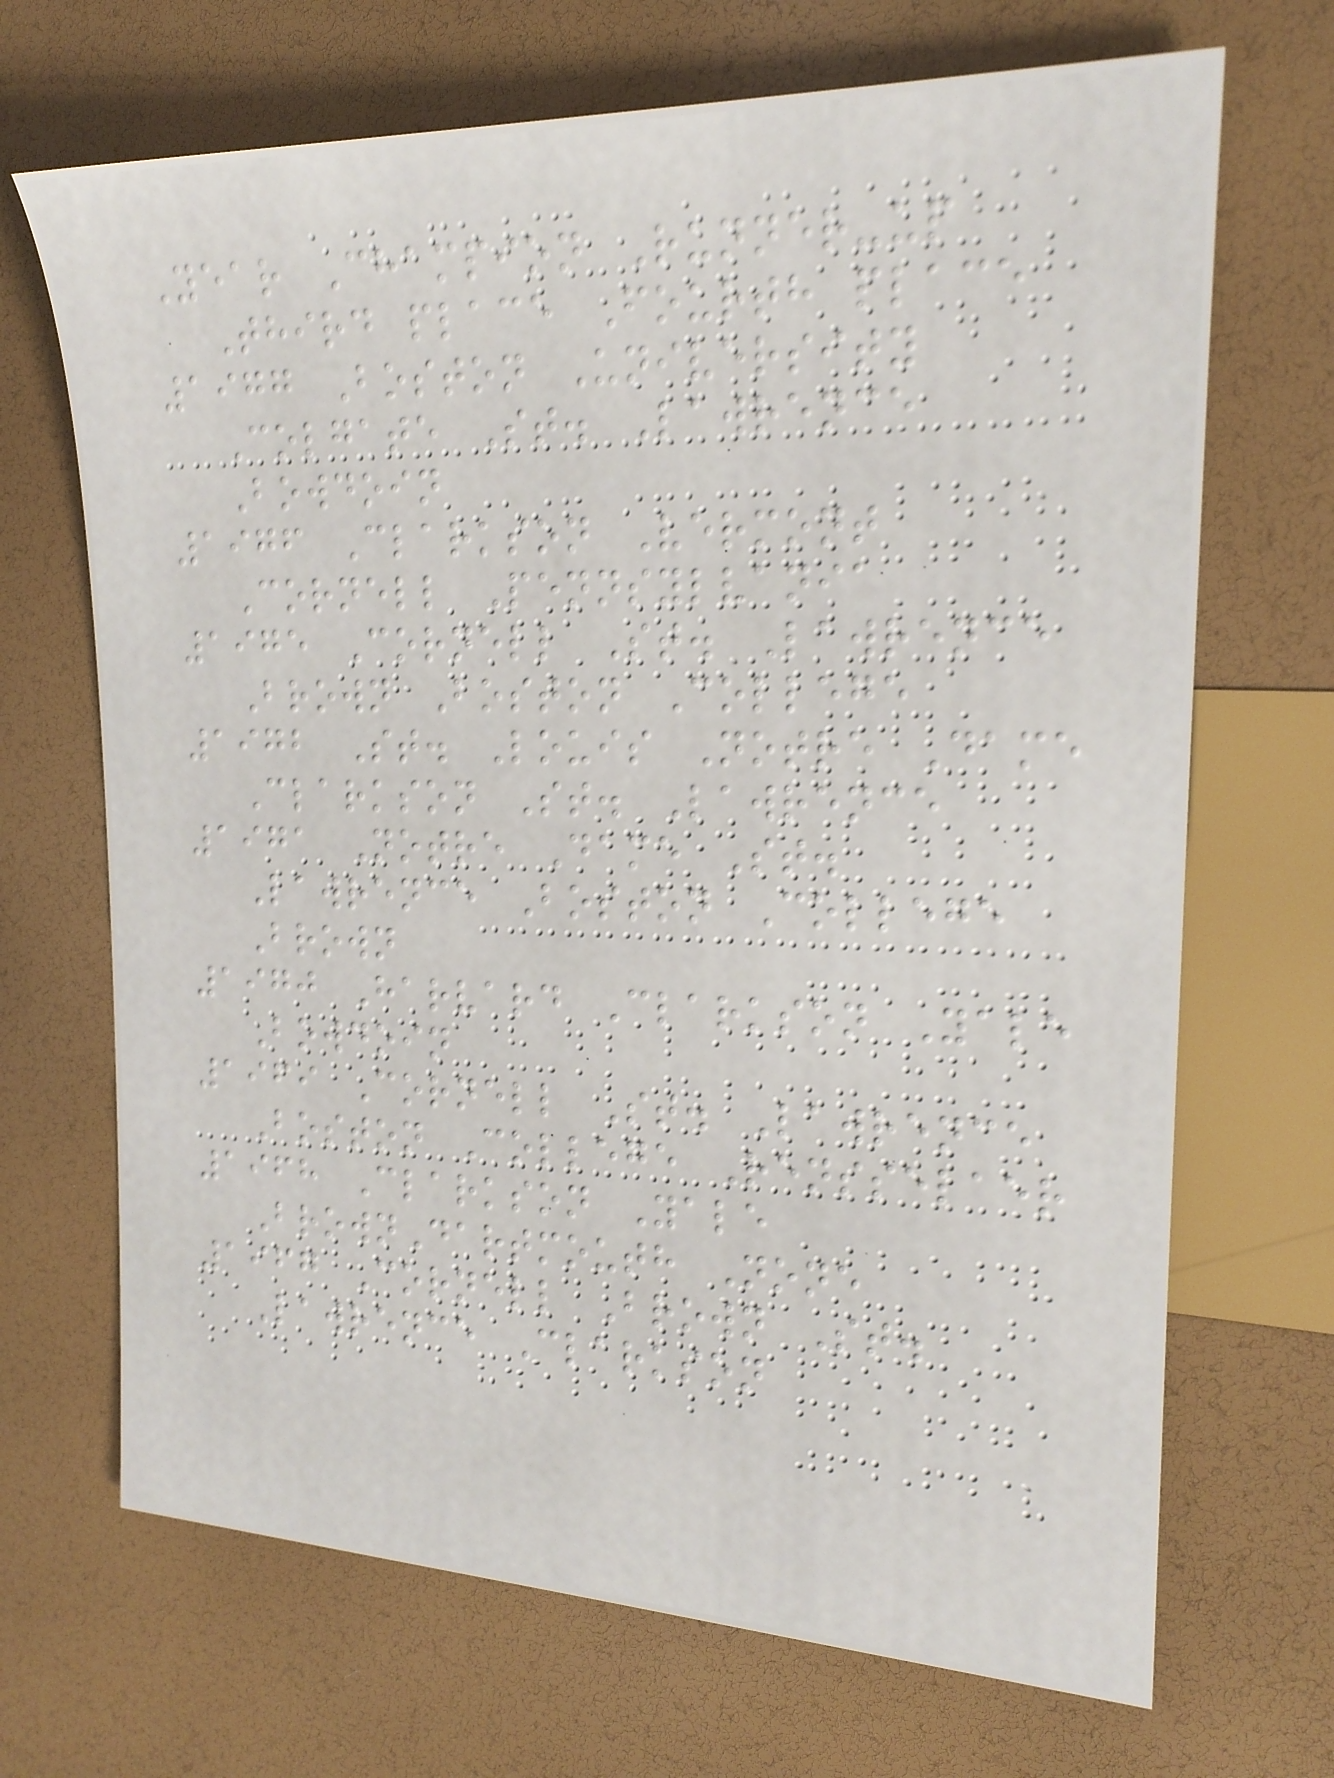Year Champion Runner-up
Third place Fourth place
1977 Boston University
Colgate St. Lawrence
Bowdoin
1976 Clarkson Vermont
Cornell Pennsylvania
1975 Cornell St. Lawrence
Brown Boston College
1972 St. Louis Notre Dame
Clarkson St. Lawrence
1971 Notre Dame St.
Lawrence Boston College
Brown
1970 Harvard Clarkson Yale
Bowdoin
1969 Cornell St. Lawrence
Boston College Rensselaer
1968 Clarkson Yale
BrownDartmouth None
1967 Cornell Brown St.
Lawrence Clarkson
